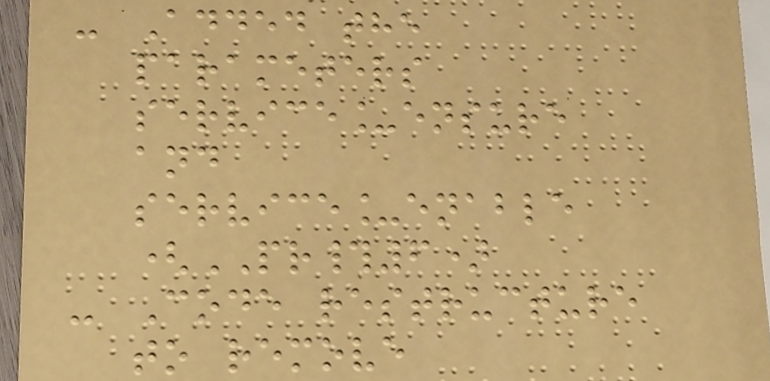- Added the
parameters
service_ensure
and
service_enable
(PR#6)
- Code restructure
to remove
